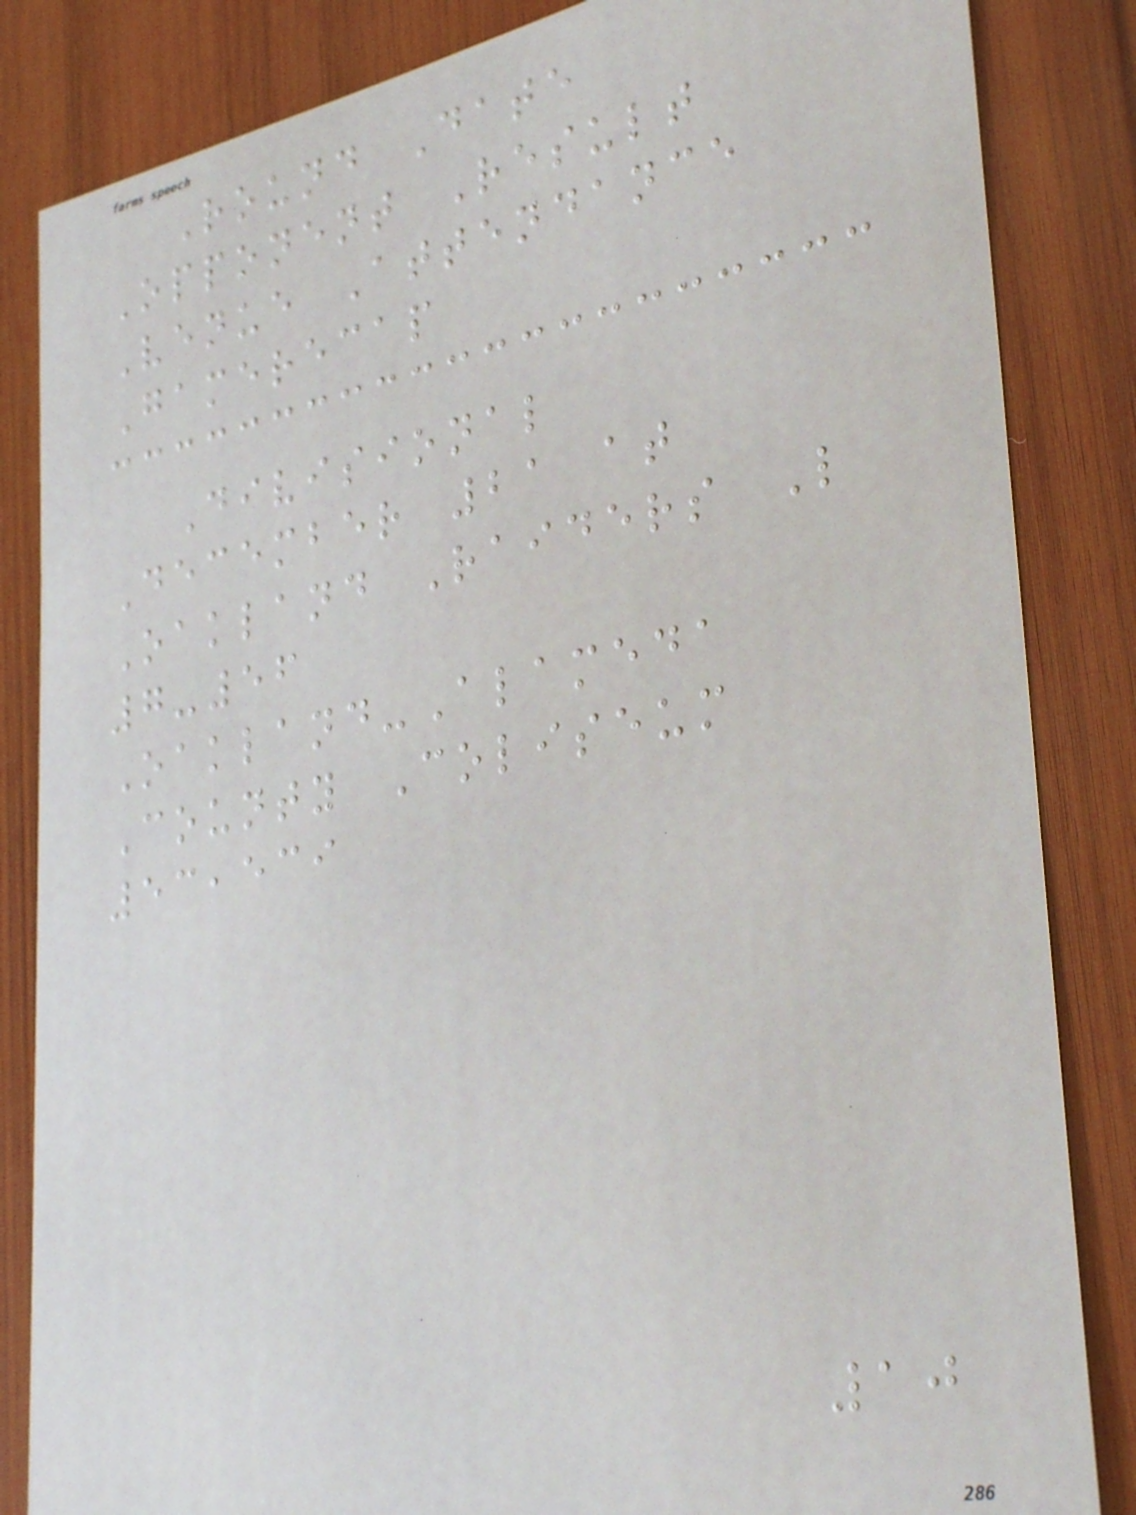Round Date
Opponent Result
Venue Attendance
Gamerecap
Divisional
December 21 at
Oakland Raiders L
7-56
Oakland-Alameda
County Coliseum
53,539
10
